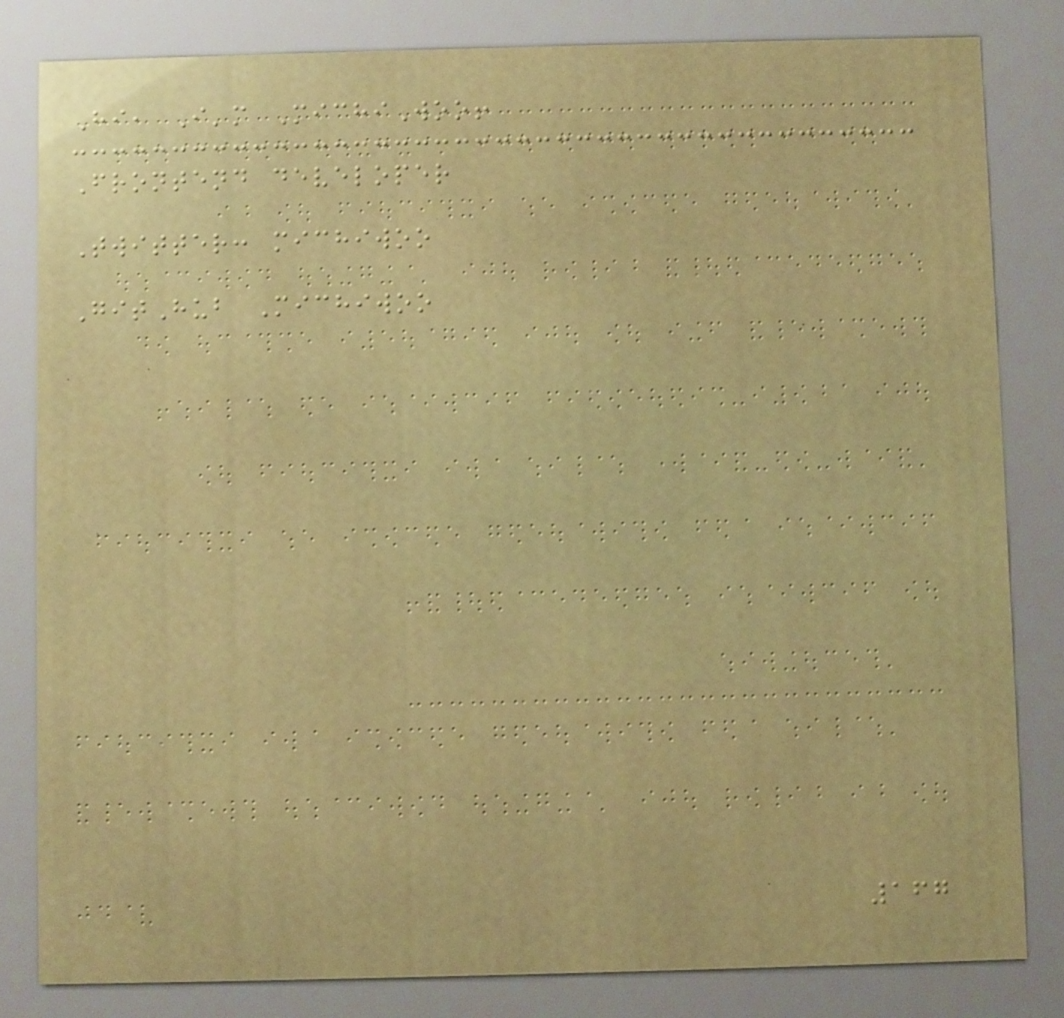Hi, I'm MichiWoo!
Frontend developer
Twitter: michiwoo
GitHub Michiwoo
167
